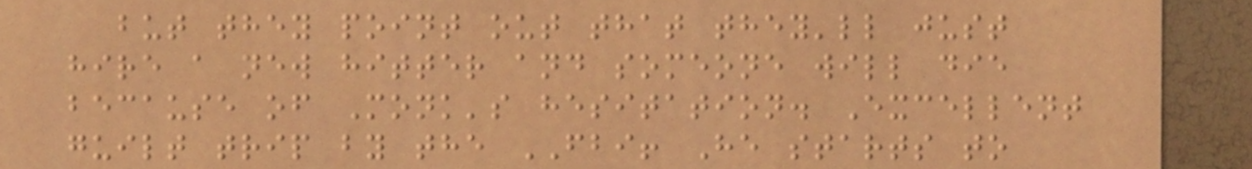but they point out that they'll just
hire a new hitter and someone will die
because of Monk's hesitation. Excellent
guilt trip by the FBI! He starts to
